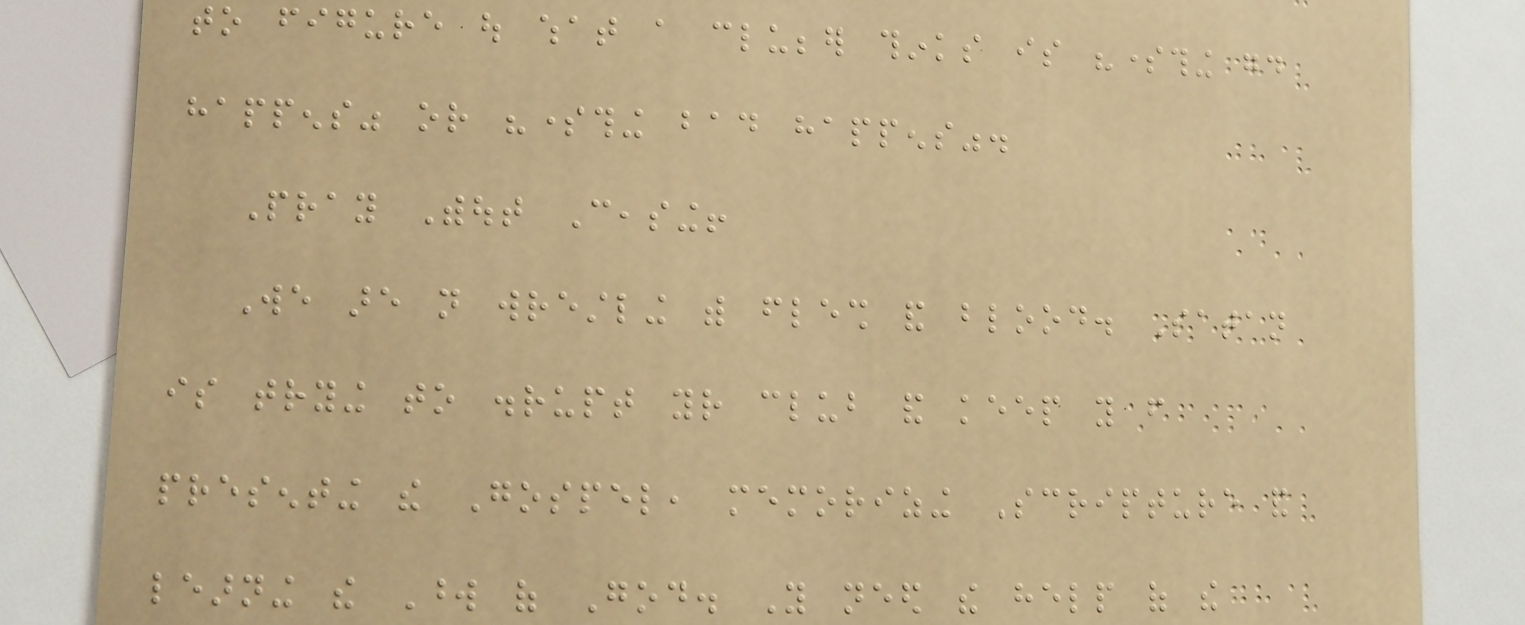to figure out what a clubber thinks is "something good
happens" or "something bad happens".
Pray Without Ceasing!
We are not wrestling with flesh and blood. Satan
is trying to disrupt your club and keep you from
presenting the Gospel, memorizing Scripture and
learning the Word of God. You need the help of the
